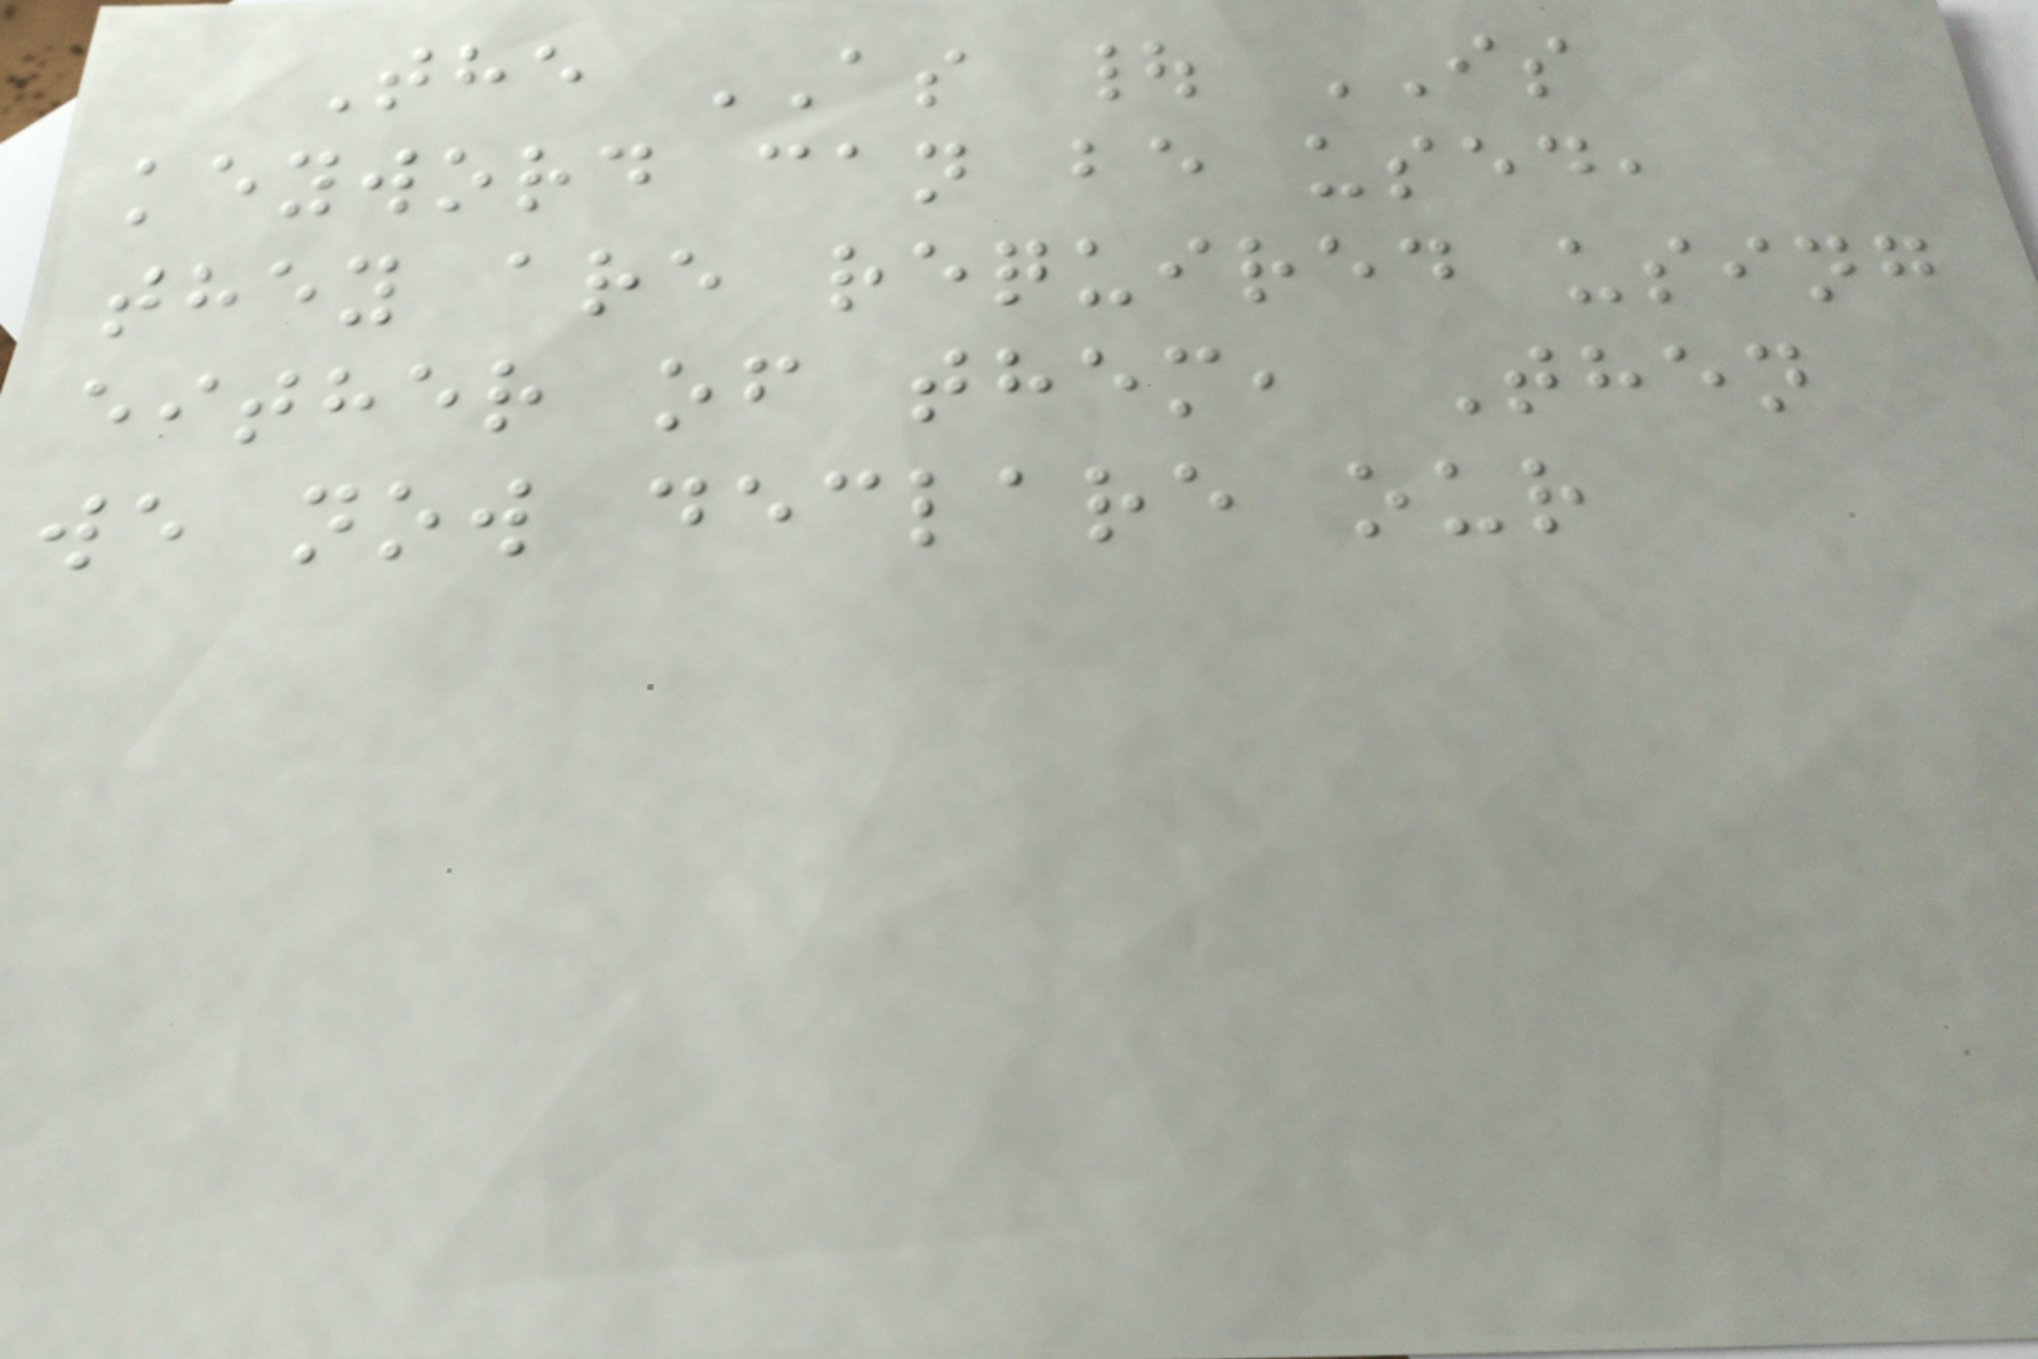The AS | IS
keyword can be used,
they are required using
either of them, Then
we now declare our
